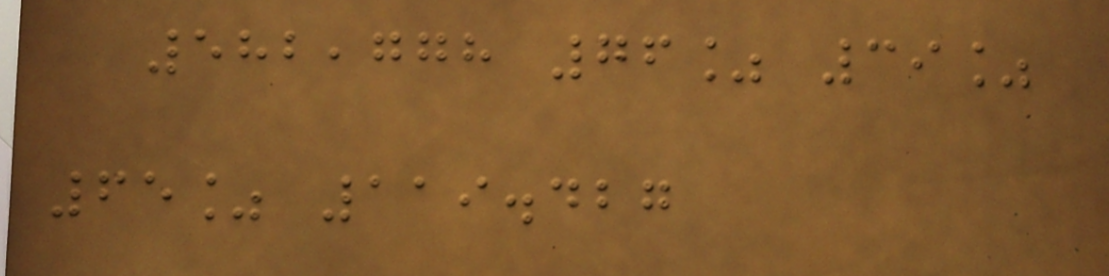582,778 76% 39%
65% 119.427
